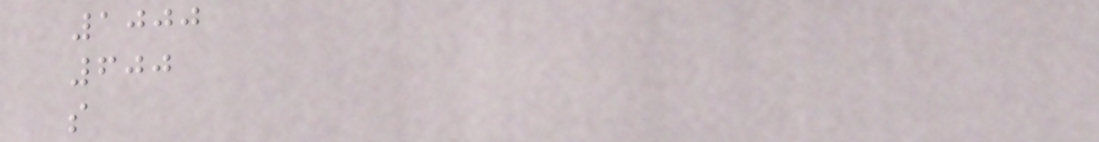1000
600
s
